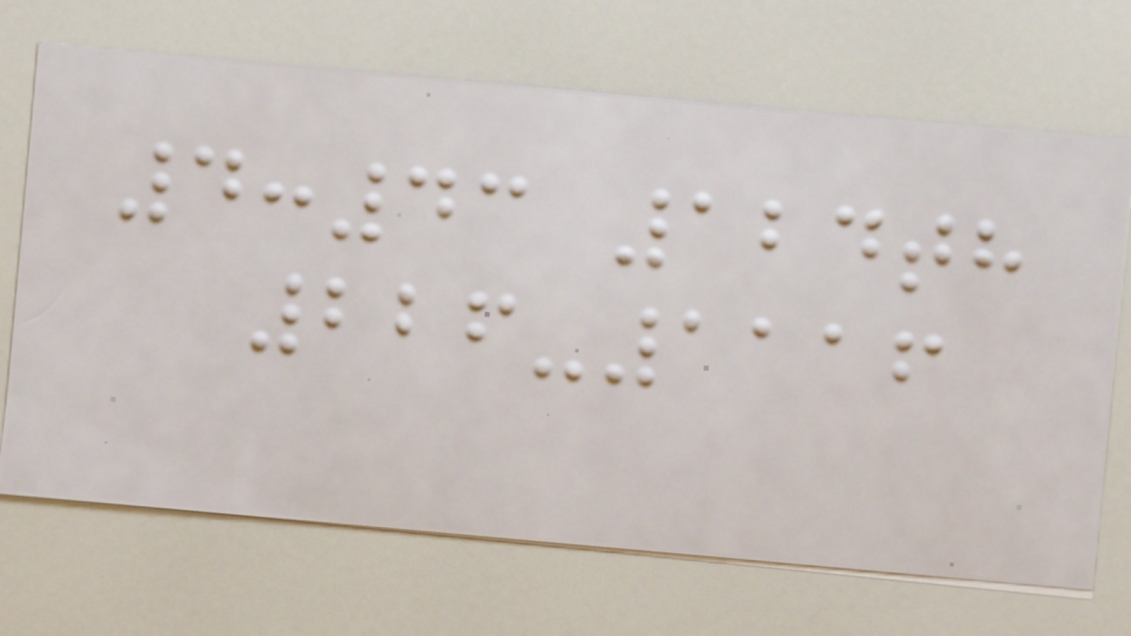4:43 124th
226-1116
